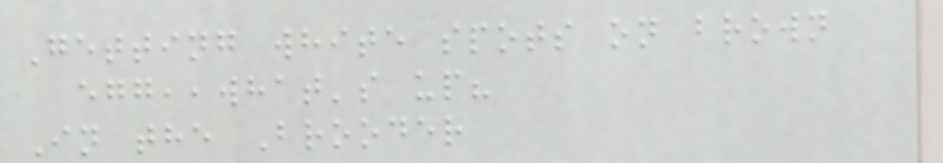Getting white spots on brown
egg,,what's up?
In the Brooder
